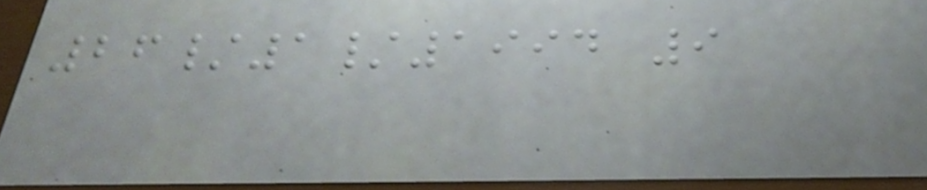26/1/1994 9
